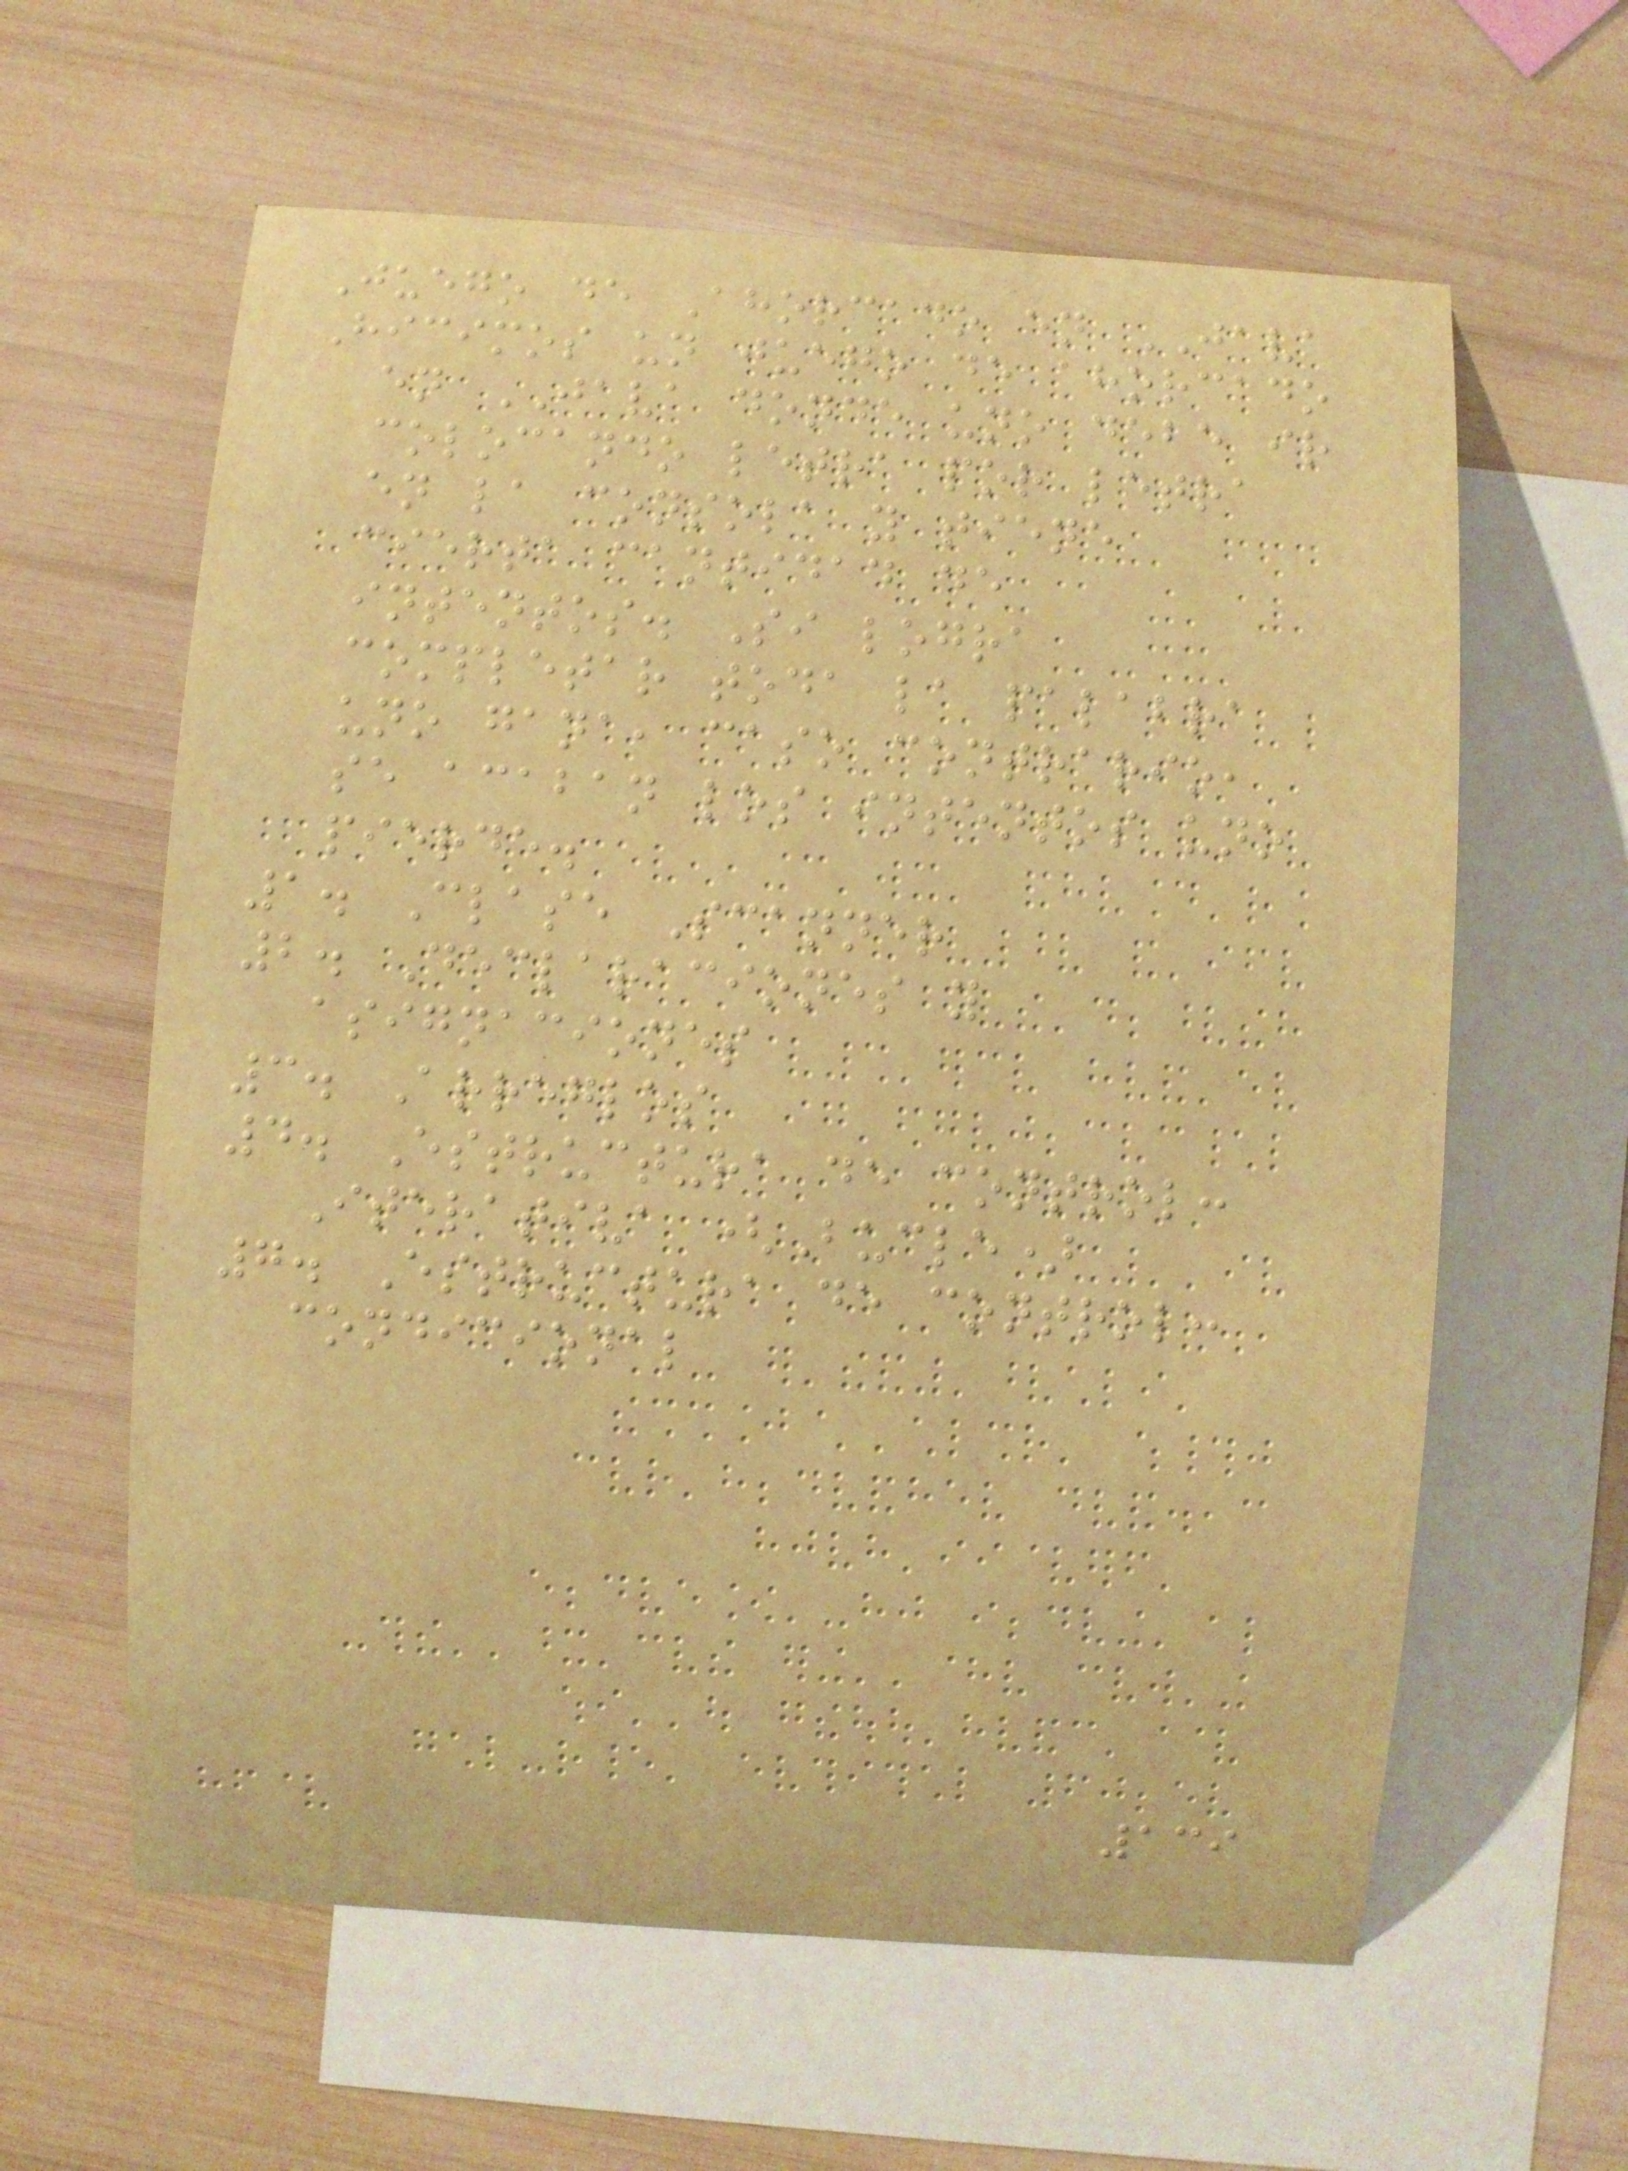Juego de Ahorcado en JAVA
Hicimos un juego de ahorcado
en JAVA donde uno debe ir
colocando letra por letra
en la consola y tiene
cierta cantidad de
intentos. Si logra
completar toda la palabra
uno gana, caso contrario,
se acaban los intentos uno
pierde.
1. Clase Scanner
2. Declaraciones y
asignaciones
3. Arreglos
4. Estructura de control:
Iterativa (Bucle)
7. Estructura de control:
condicional
139
